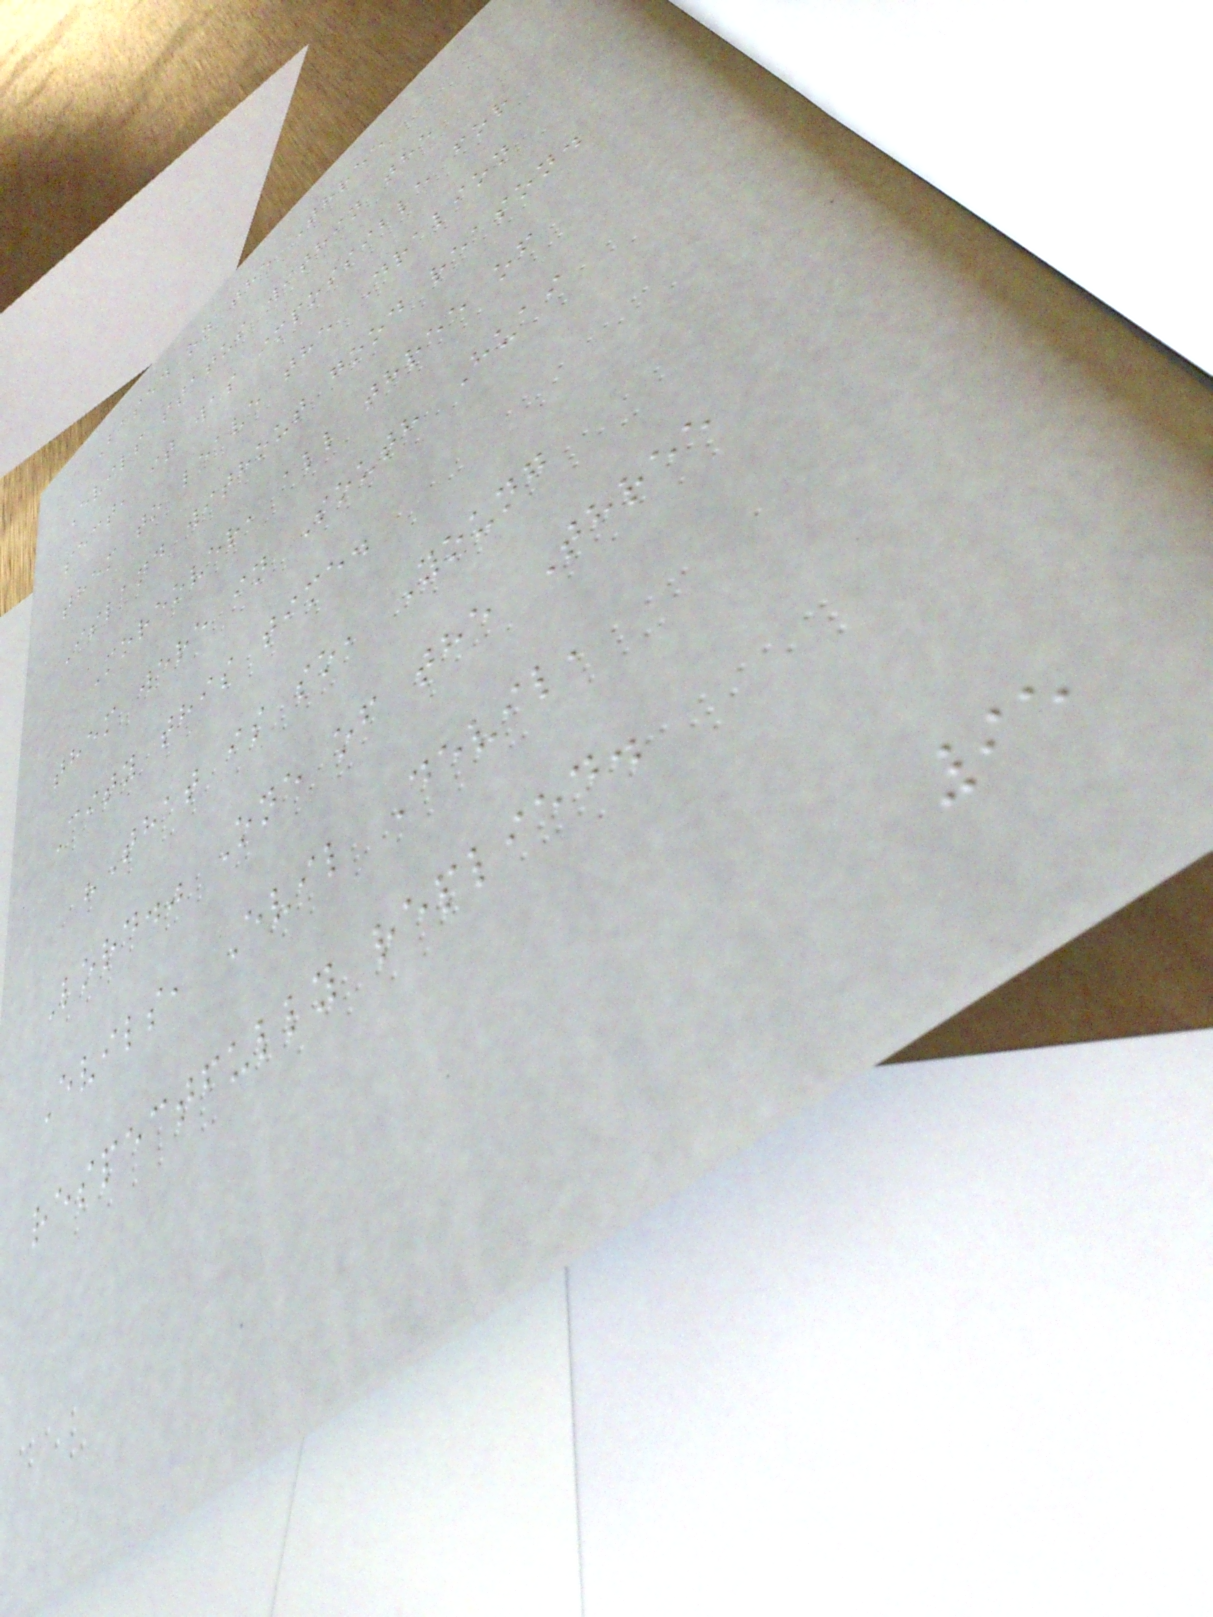Based on the Three
Evils status within the
sect, it was impossible for
them to leave the Dralion
Island without good reason.
Moreover, all three of
them were in South Huai
City this time.
"That is so, Young
Lord." One of the Three
Evils, Evil Devil,
respectfully replied.
95
